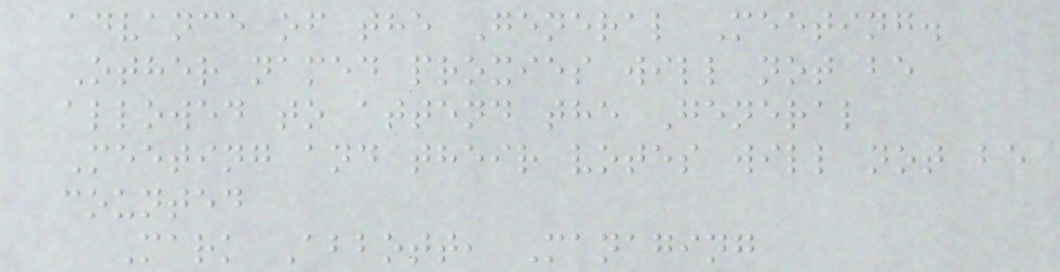advance of the General Meeting.
Other named proxies will not be
allowed to attend the General
Meeting and their votes will not be
counted
Mark Abbott, Managing
